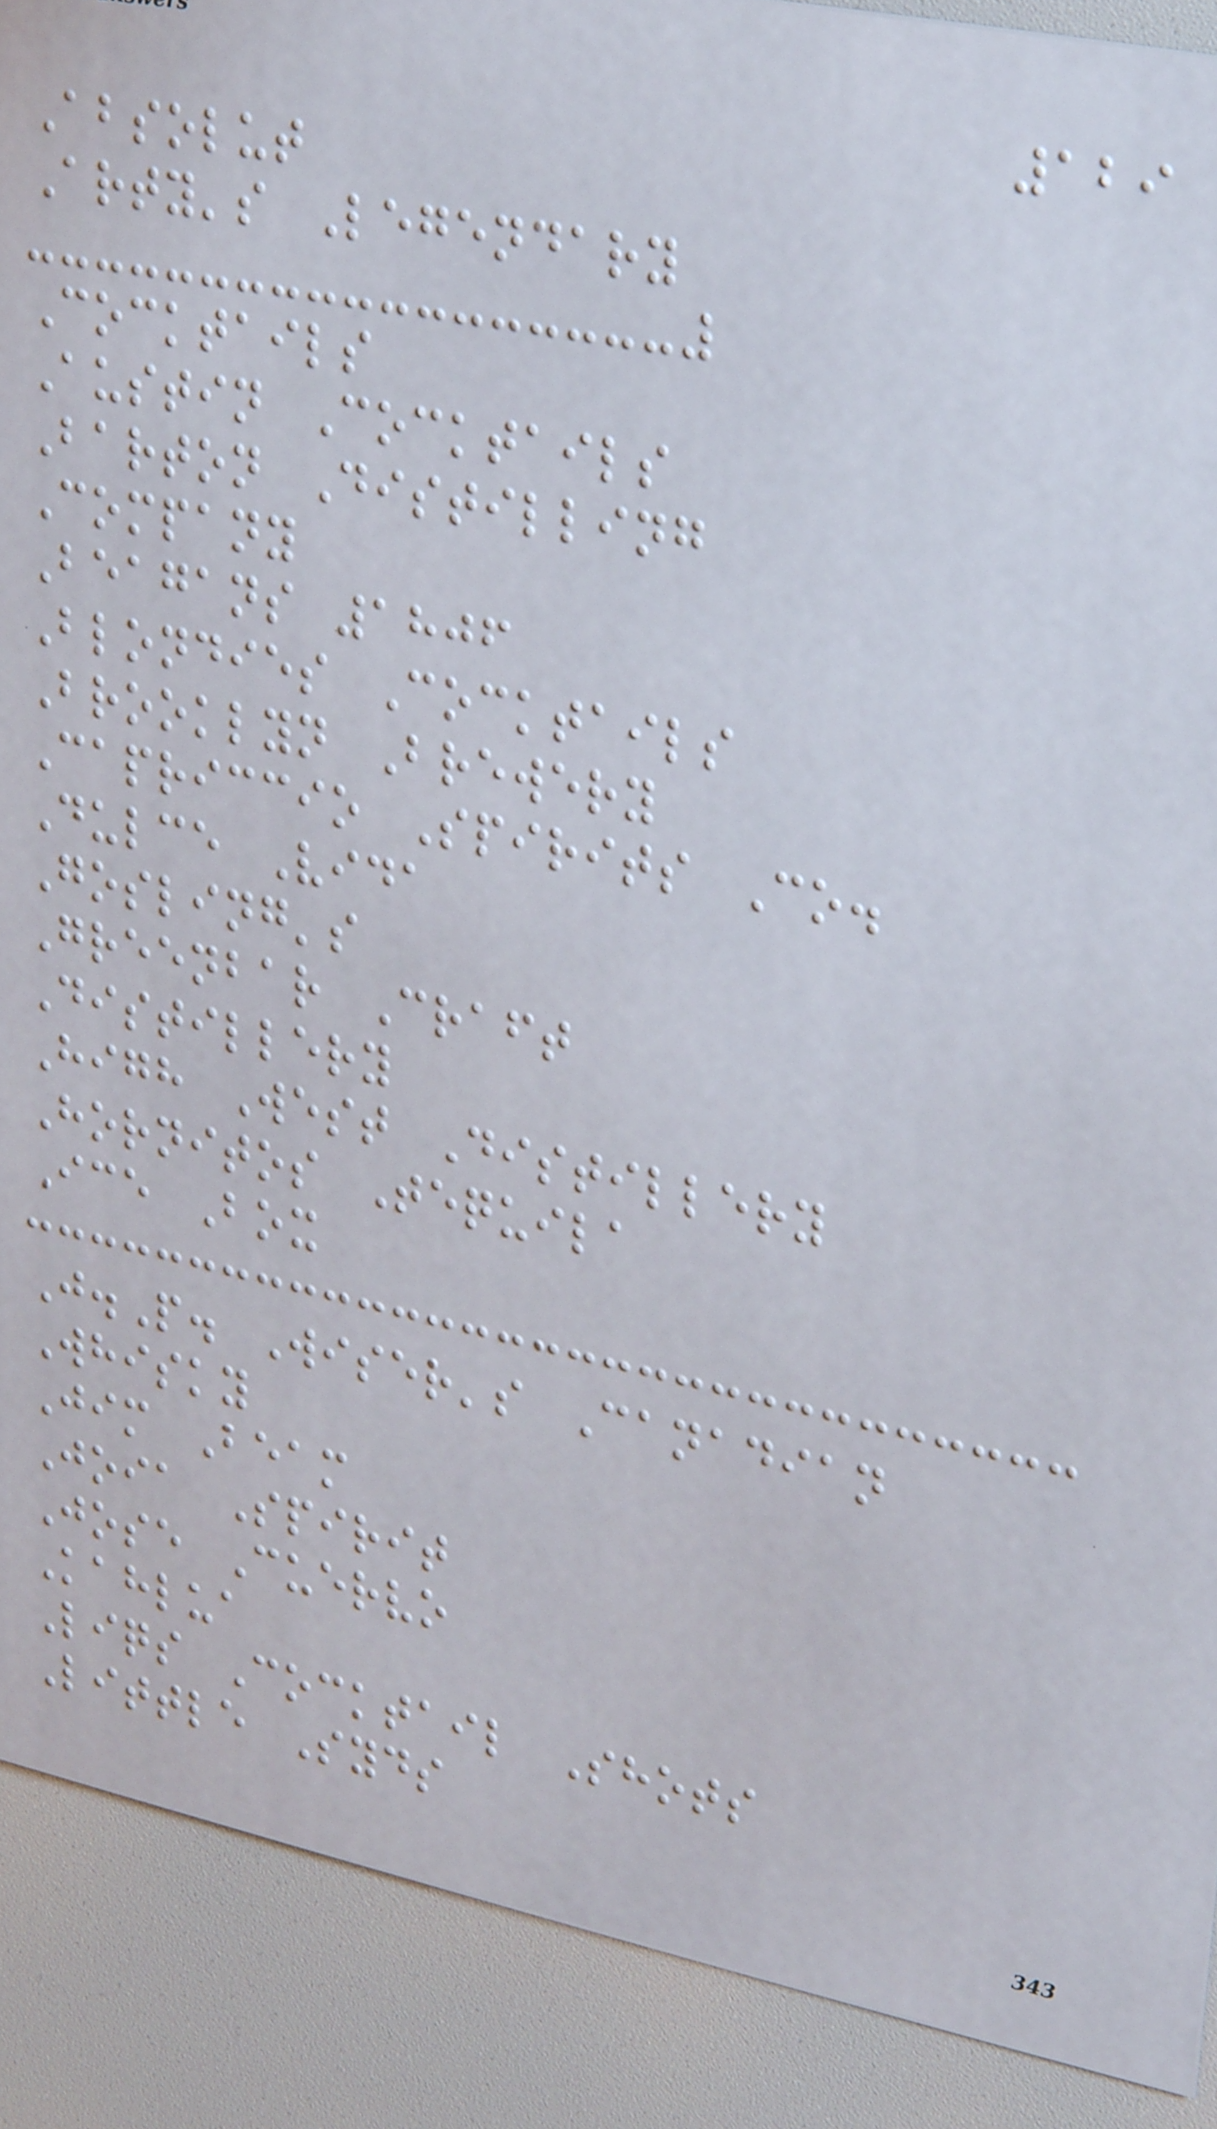129
Absolut
Arty's Legendary
Cocktails
Austin Cocktails
Barton Distilling
Company
Beagans 1806
Blondies Cocktails
Brooklyn Brewery
Capriccio Spirits Co.
Dulce Vida
Gosling's
Greenbar Craft
Distillery
High West Distillery
Hornitos Tequila
Ice Box
J.P. Wiser's Canadian
Whisky
Jim Beam
Joia Spirit
Jose Cuervo
Kahlua
Liqs Cocktail Shots
Little Syds
